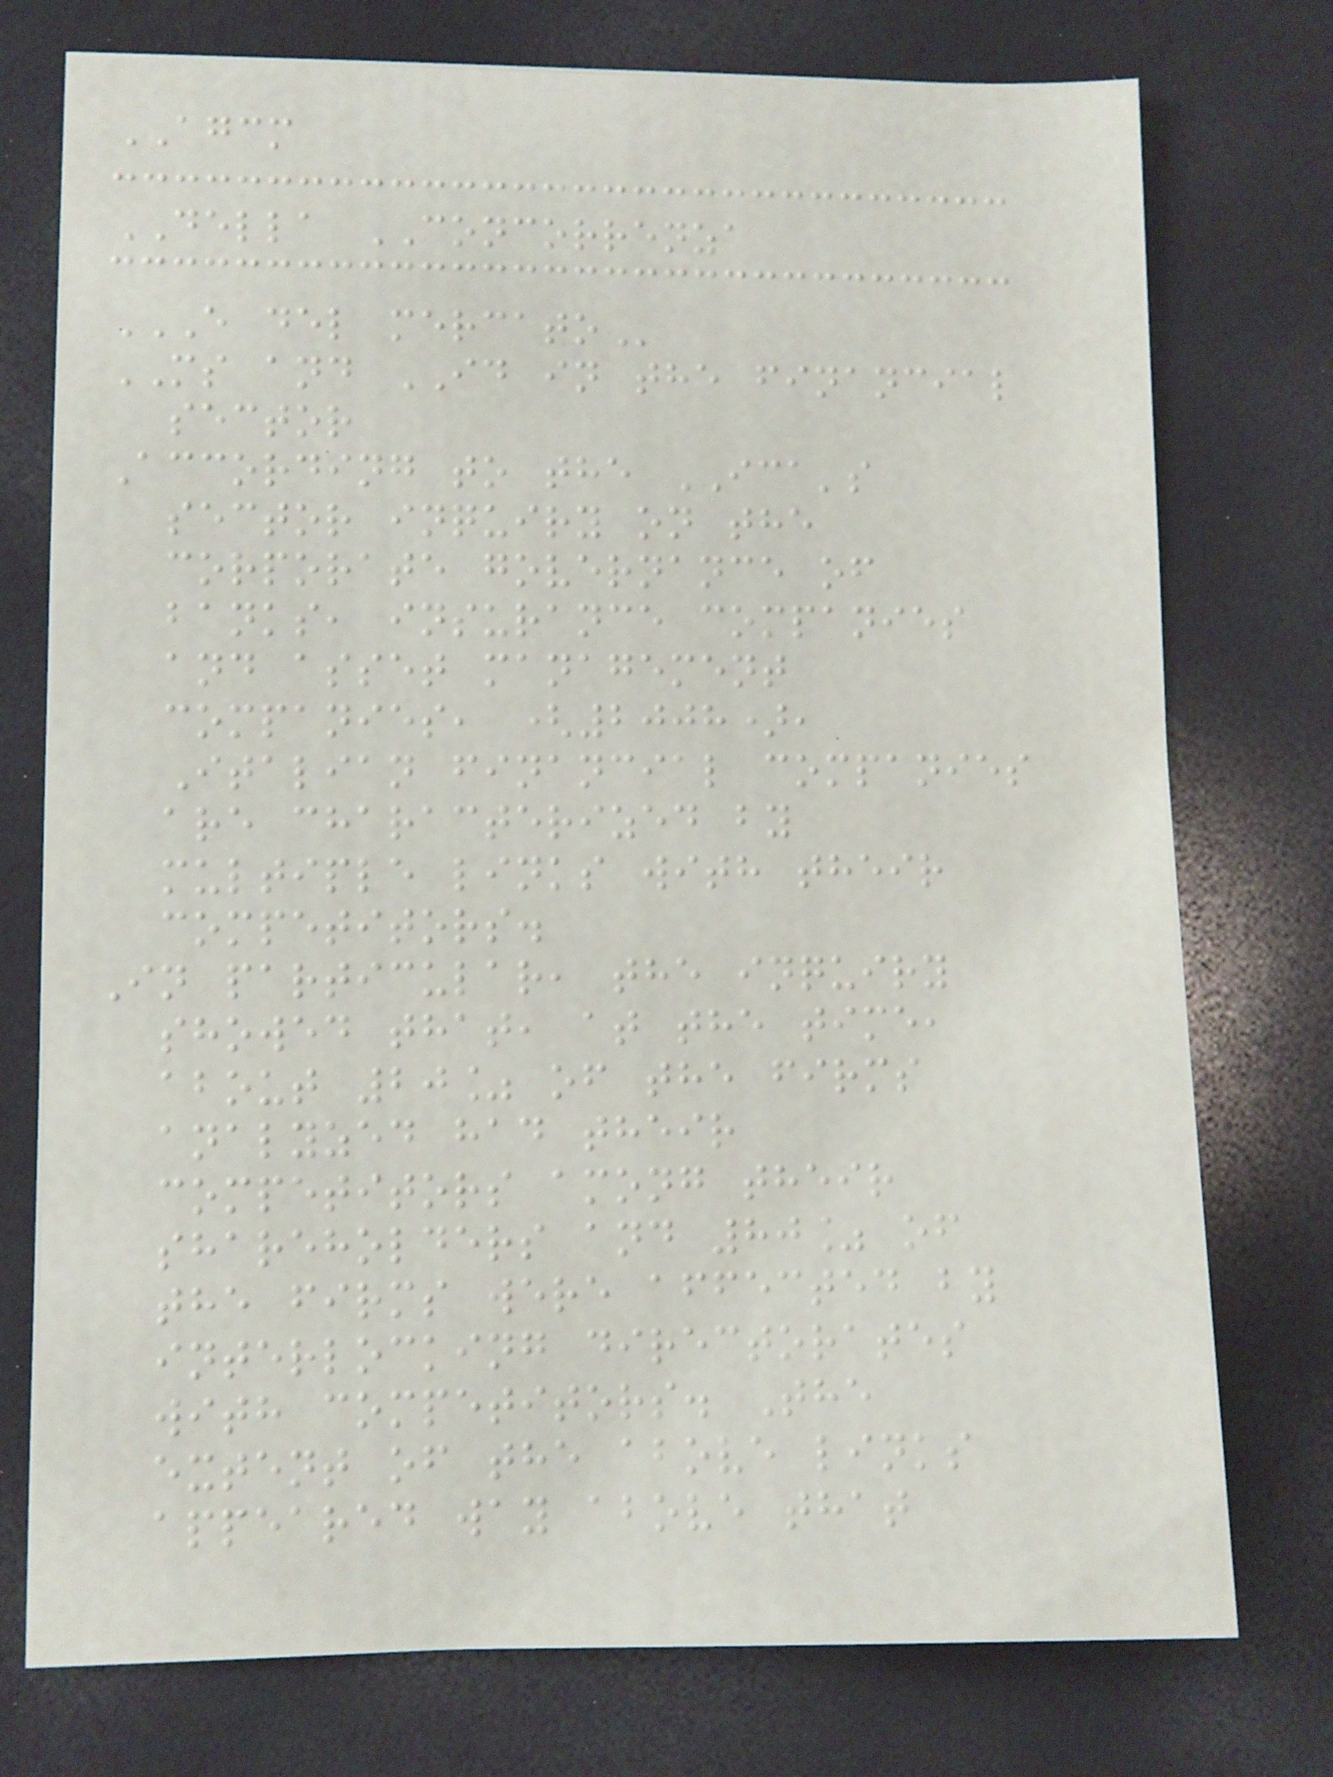AGCM
DELLA CONCORRENZA
E DEL MERCATO
MS and ID in the financial
sector
According to the ICA's
sector inquiry on the
corporate governance of
banks, insurance companies
and asset management
companies, (2008),
Italian financial companies
are characterized by
multiple links with their
competitors.
In particular, the inquiry
showed that, at the time,
about 20% of the firms
analyzed had their
competitors among their
shareholders and 80% of
the firms were affected by
interlocking directorates
with competitors. The
extent of the above links
appeared way above that
